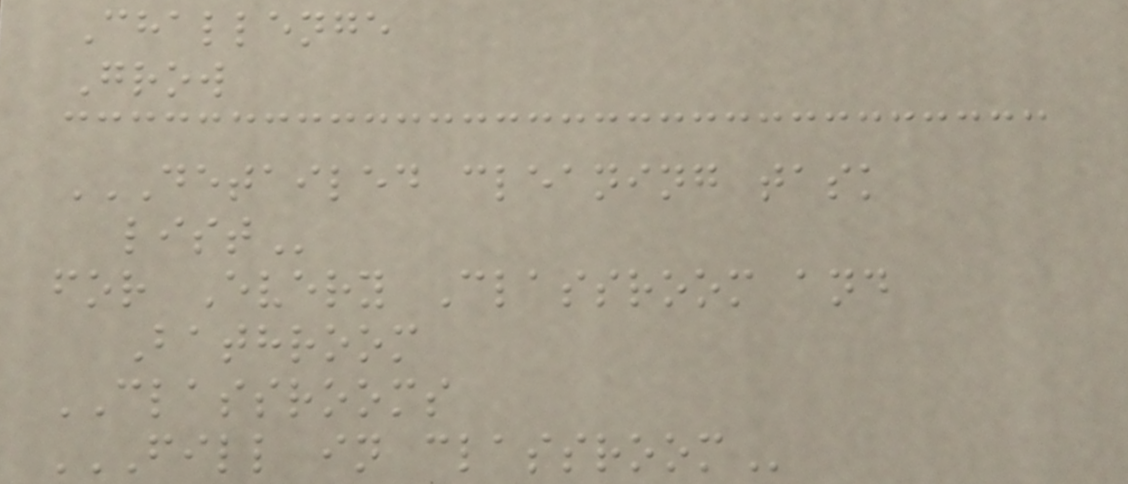Challenge
Grow
DETAILED CLEANING TASK
LIST
for Every Classroom and
Bathroom
CLASSROOMS
FILL IN CLASSROOM
